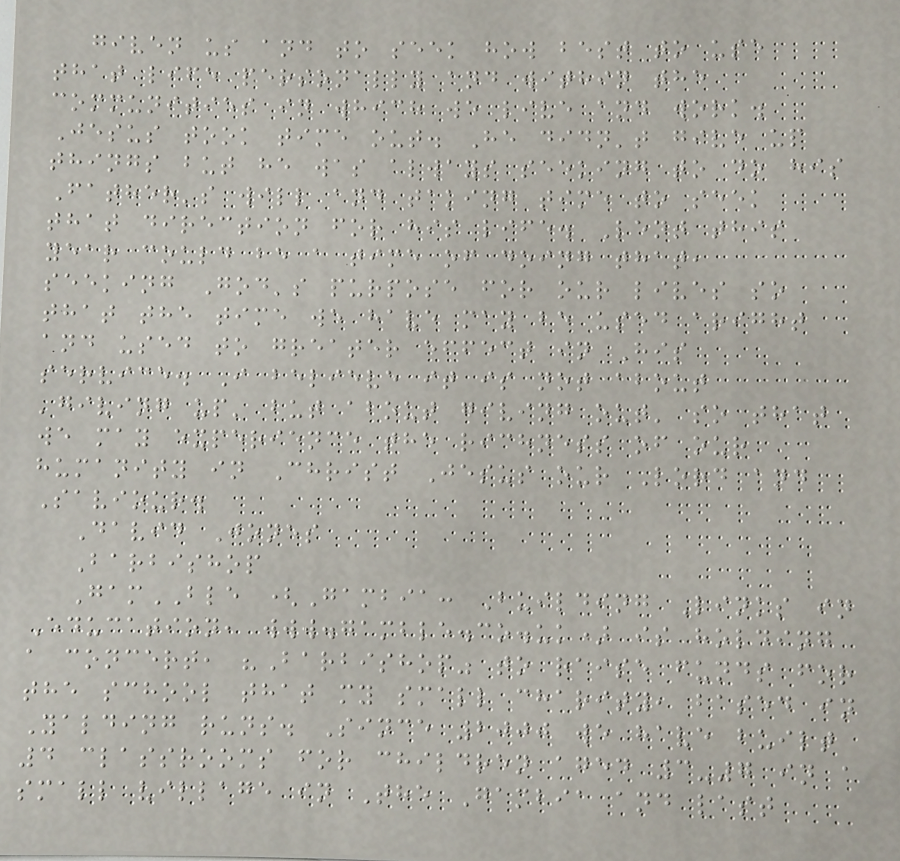given us and to seek how best to use
that life personally and within the
communities in which we live and work.
Jesus took time out. He didn't give up
things but he was always seeking to do his
Father's will and taking time to seek
that direction for his life. Lent this
year could be a time of doing that,
seeking God's purpose for our lives so
that the time we have may be used aright
and used to greater effect in His
service. I believe it is not about
'giving up' but about giving out' so that
we may experience the richness of our
humanity in Christ Jesus our Lord and
Saviour.
David Jones
Barbishop
GamBLE (Gambia: Building Links in
Education, www.gamble.co.uk) is holding
a concert, "Barbishop" to raise funds for
the school that my small charity, based in
Yalding runs. Since 2000 we have built
4 classrooms for children aged 3-7 in a
small village in The Gambia and last
